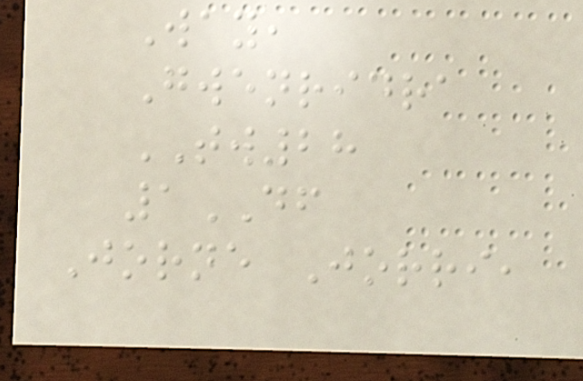Way,
Gwenridra
TW28
1DF
Jorne Jorri,
